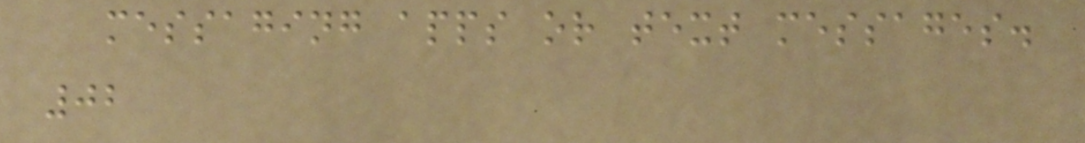messaging apps or text messages.
02
